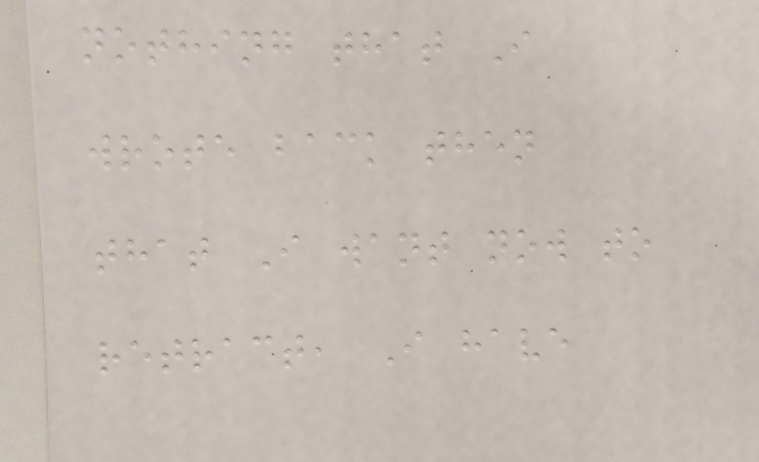nothing that I
wrote back then
that I want now to
retract, I have
